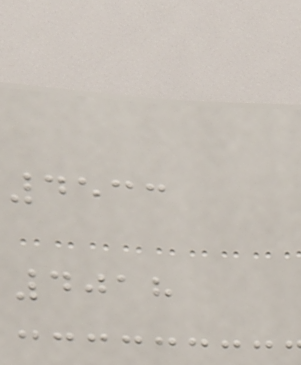4533
4018
